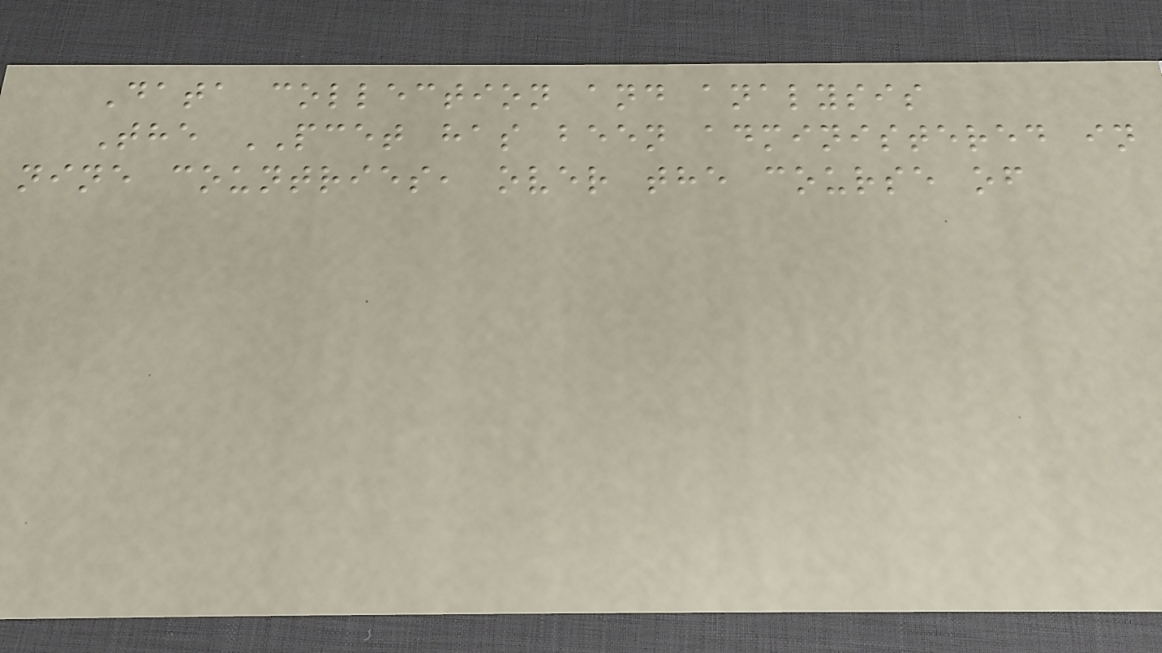Data collection and analysis
The PCET has been administered in
nine countries, over the course of
